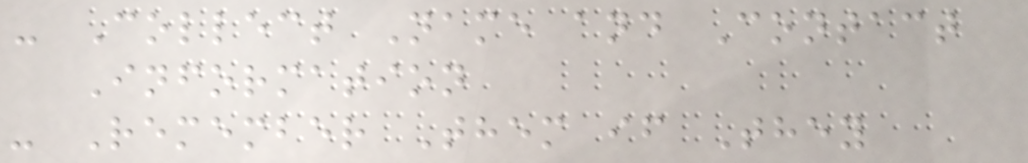- Collect Name and Contact
Information
- Remember Them if They
